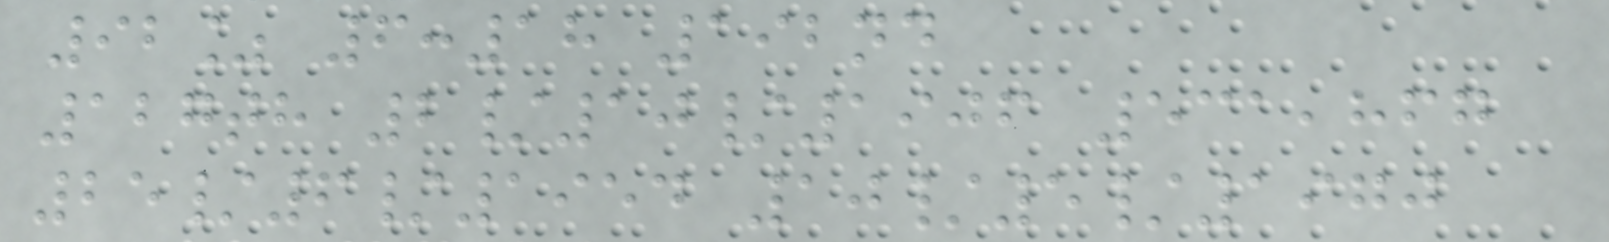92% 6:18 192nd
127th 2/10/1906 531,867
25/6/1954 10/5/1970
